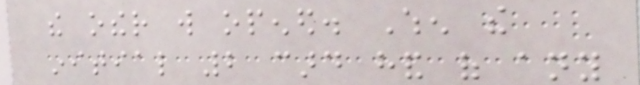the other will opened. When the
initial 2 card hand of any
